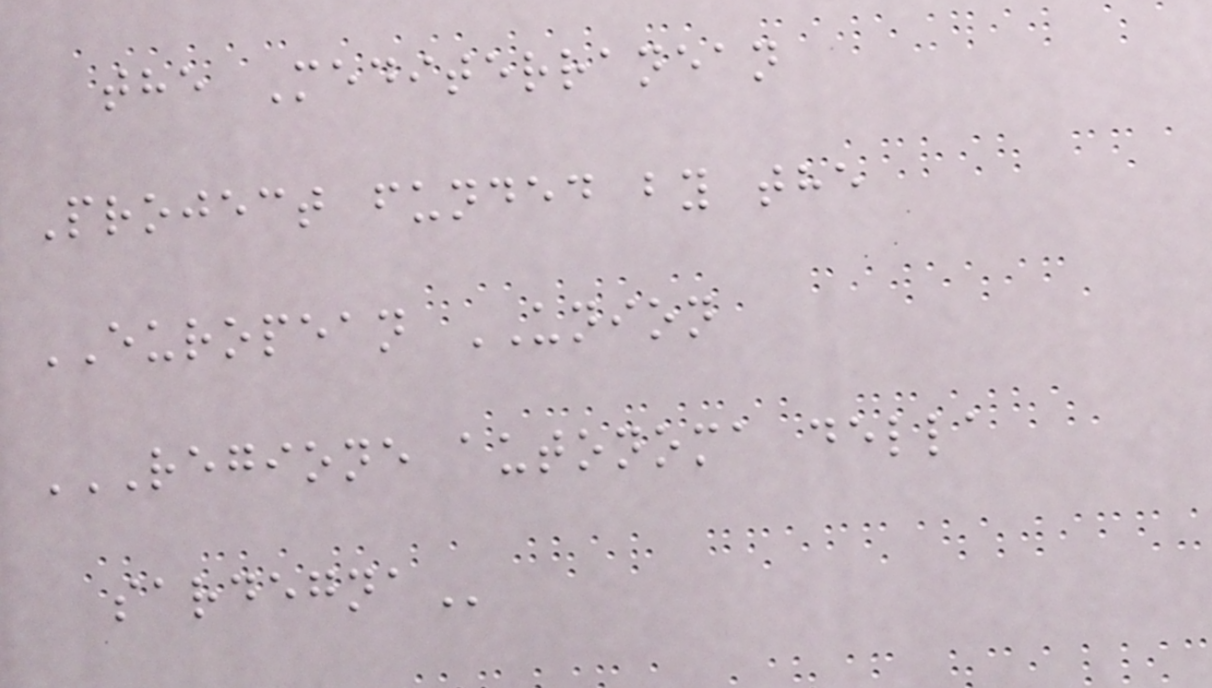the Mediterranean
Project funded by the
EUROPEAN UNION
REGIONE AUTONOMA DELLA
SARDEGNA
